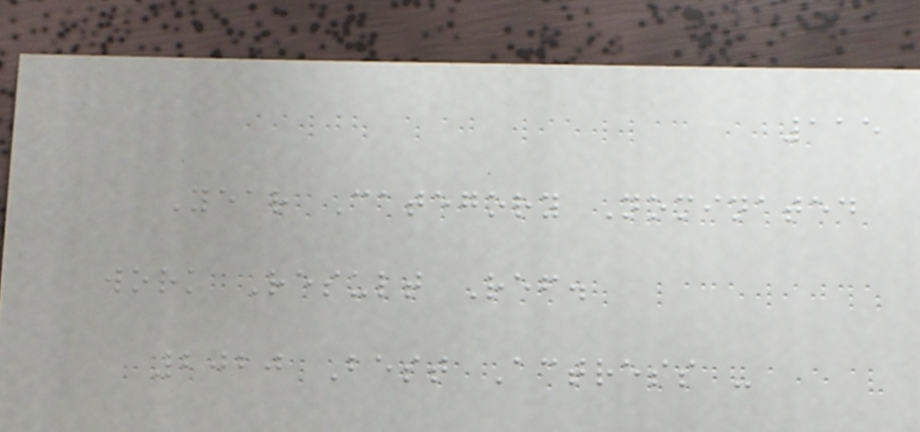115
Year Category Nominated
work Result Ref.
2020 Best Actress -
